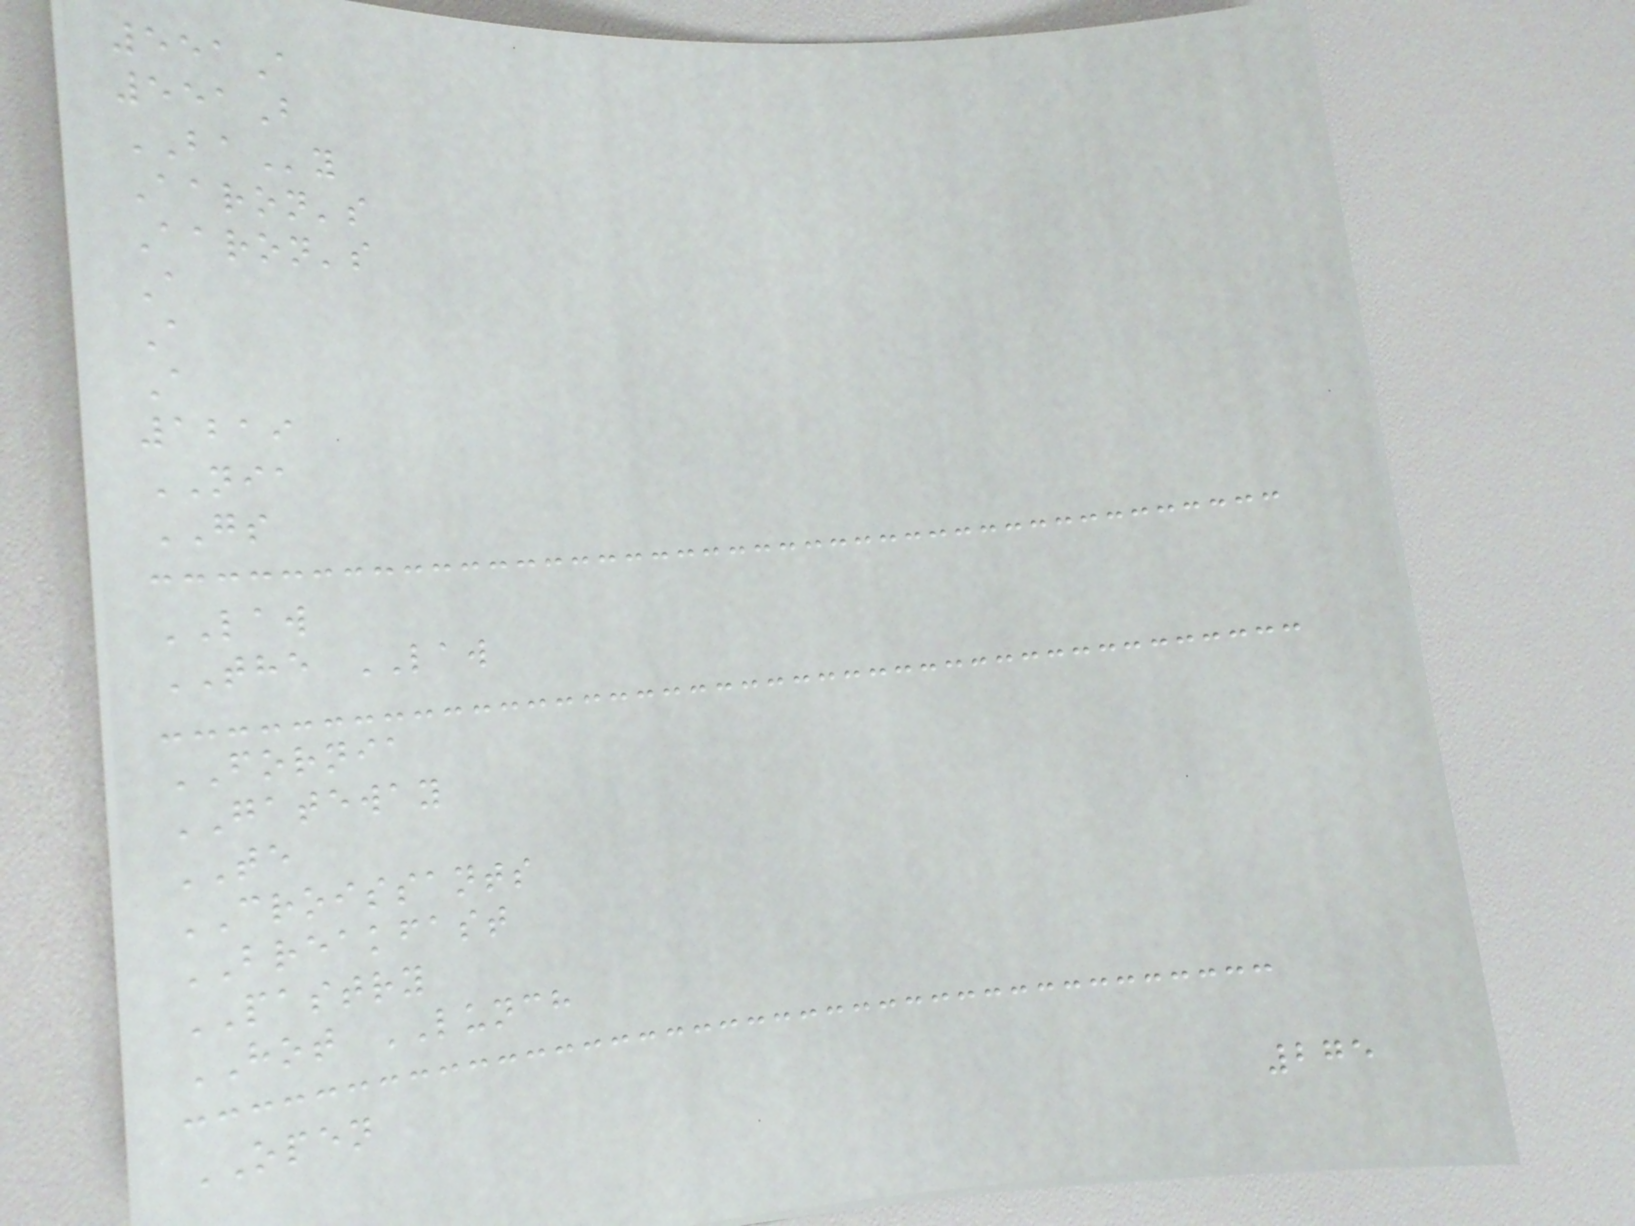551A
551B
BAy
Aaron's
Aaron's
A
A
A
1219
NIA
GS
LAW
THE LAW
FORNIA
GATEWAY
TE
CROISSANTS
BREAKFAST
PASTRY
HOT LUNCH
OPEN
275
